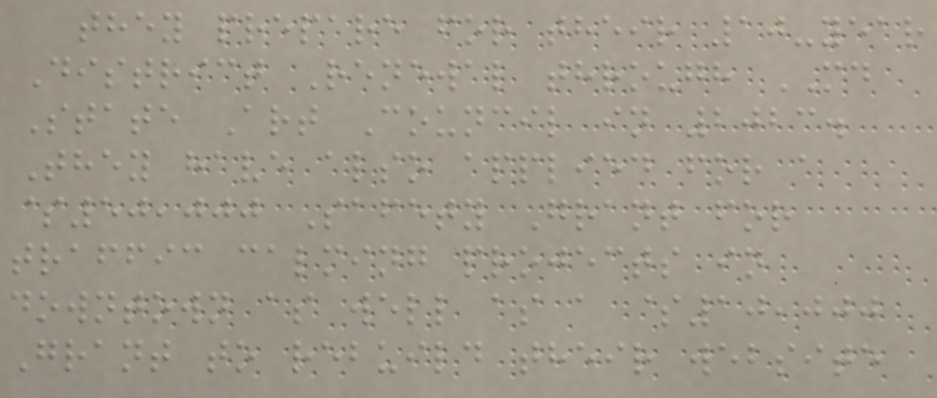they prepare for their 10-year
District Renewal through MD
State Art Council in 2023.
They have also applied for a
$50,000 Safety Grant for
traffic calming projects in
downtown as well as a $10,000
Grant to rebuild their website
